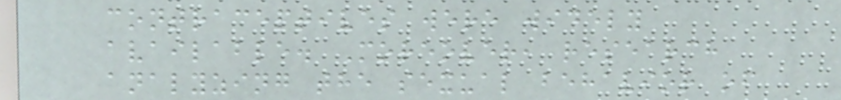contraceptives were widely
available. Moreover, research
analyzing the sexual behavior of
